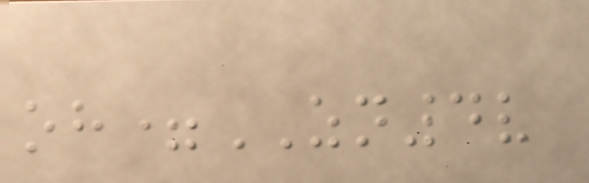oh=ZN4v
